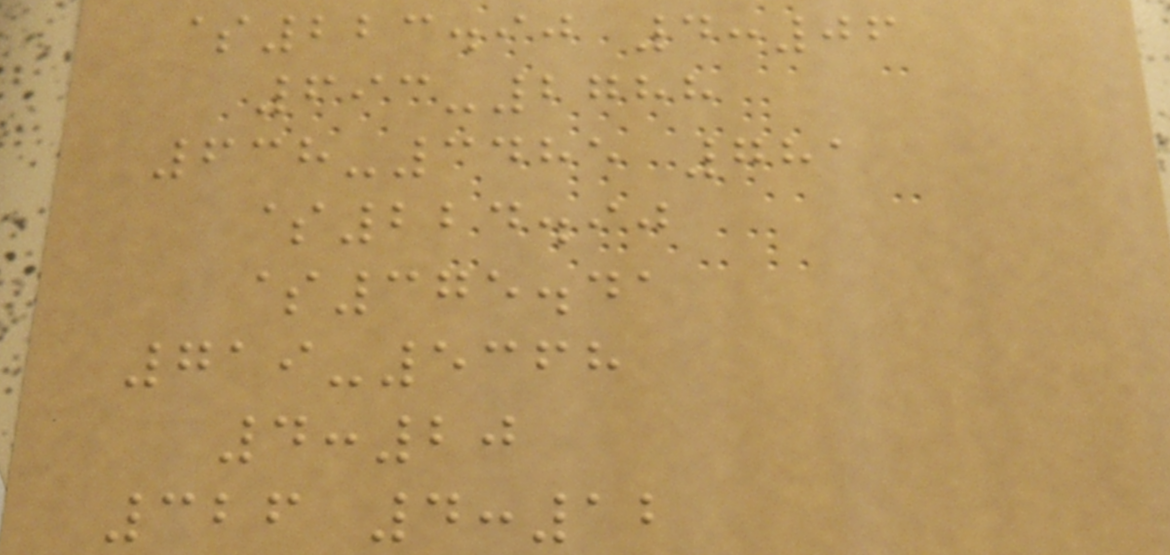$223.90 4:06
693-2788
638-3485 781
$224.90
$375.41
719-5368
4:20
326 4:12
